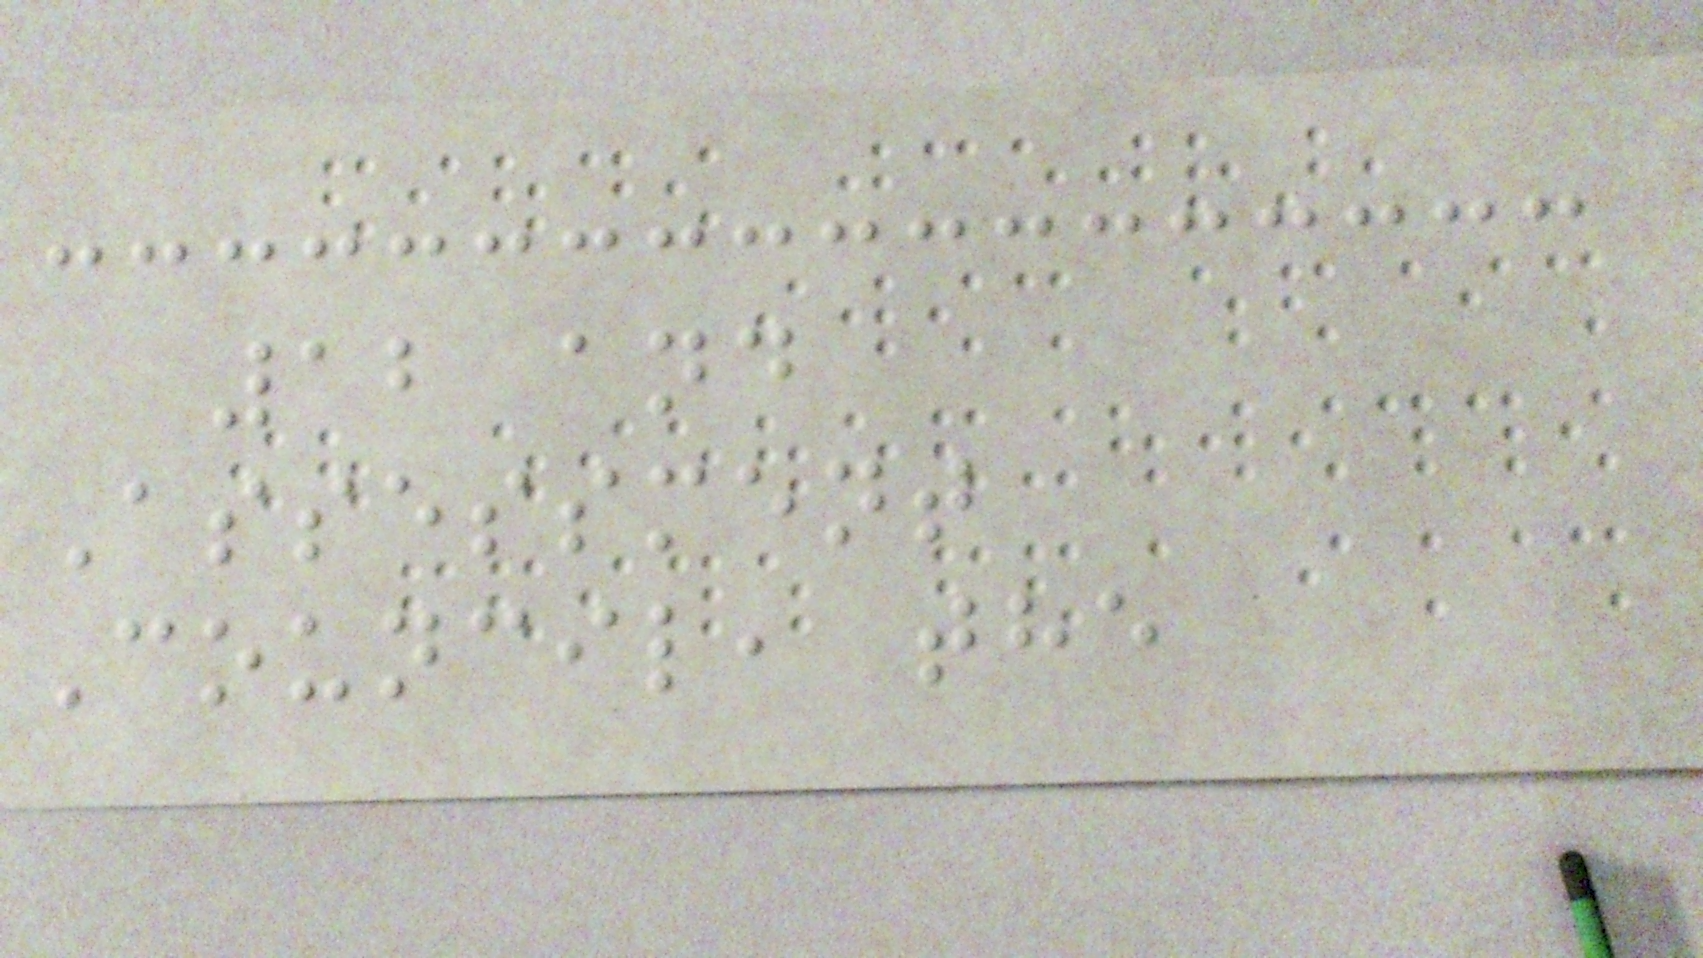12 and
Assessment
Council, the
